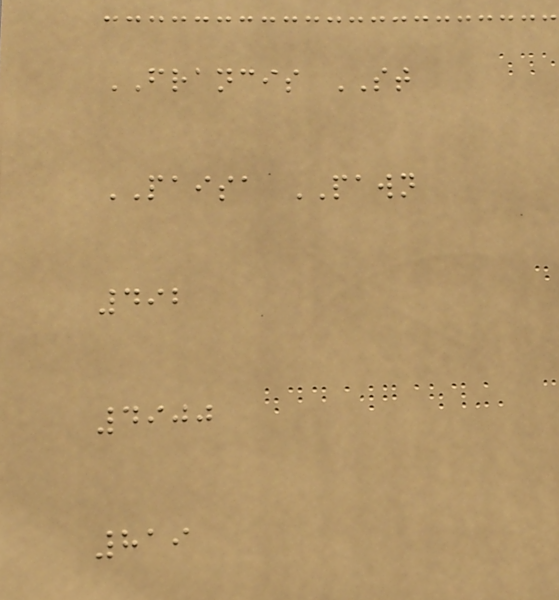FRANCIS ST
PAISA PAWN
492
4900
819
